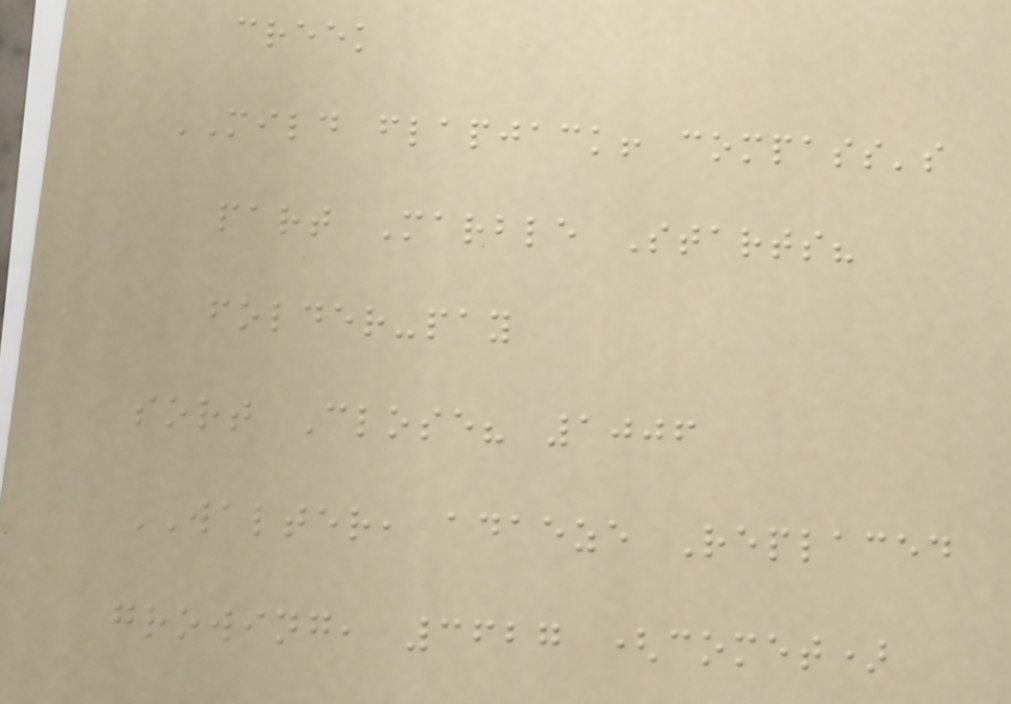creek
MILD flapjack! compass's
part Marble Starts?
folder-pay
sort Close? 1006
WALTER, adaeze Replaced
growing, 3627 (comet)
